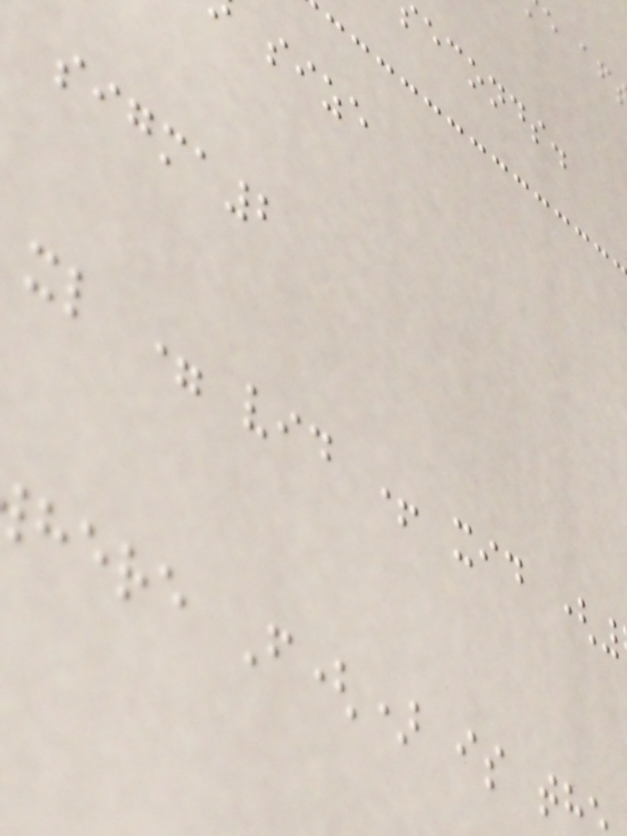econds.
size
sigma2
xl = vid + xid (
here F() is th
